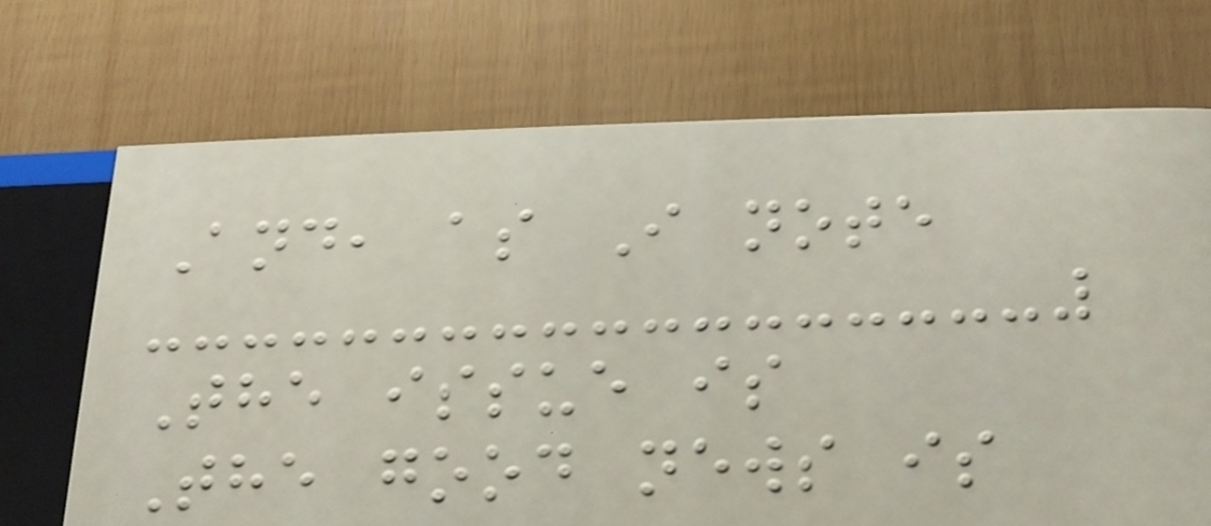And, as I note
The issue is
The good news is
